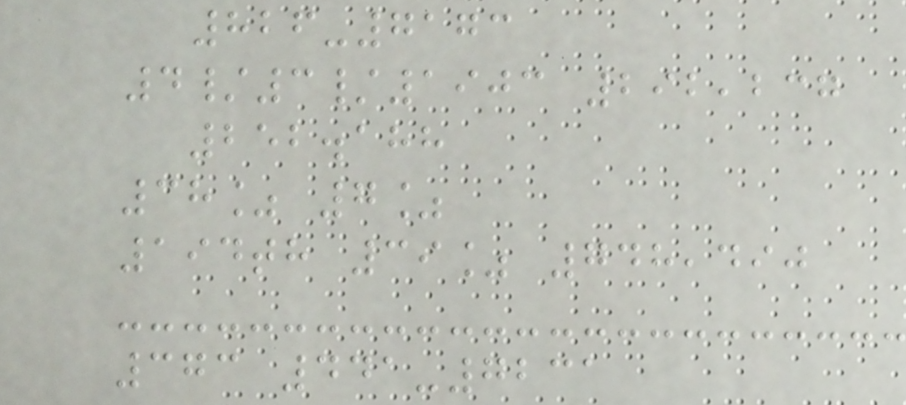826-7173
4/3/1903 292,237
252.188
38% 7%
194th 39% 748,490
373 441-7231
